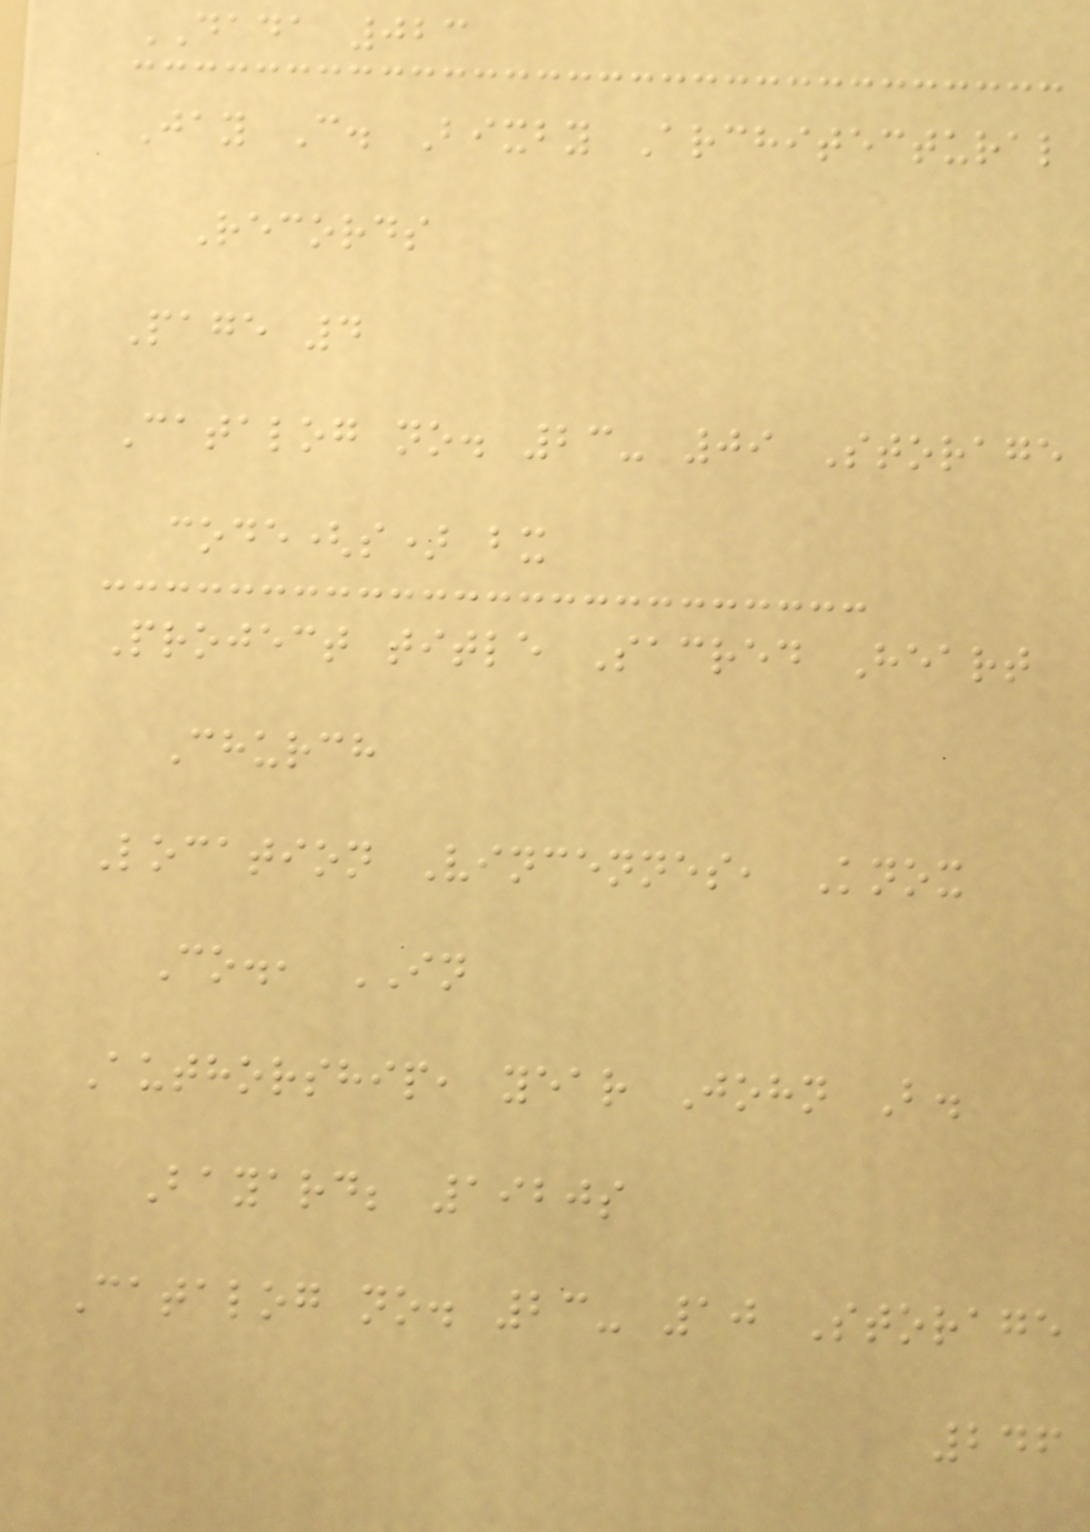DADA 023
Jay C. Bixby Architectural
Records
Page 4
Catalog no. 23- 09 Storage
code(s) bx
Project title Sacred Heart
Church
Location Vincennes, Knox
Co., IN
Authorship, year John B.
Bayard; 1920s
Catalog no. 23- 10 Storage
246
